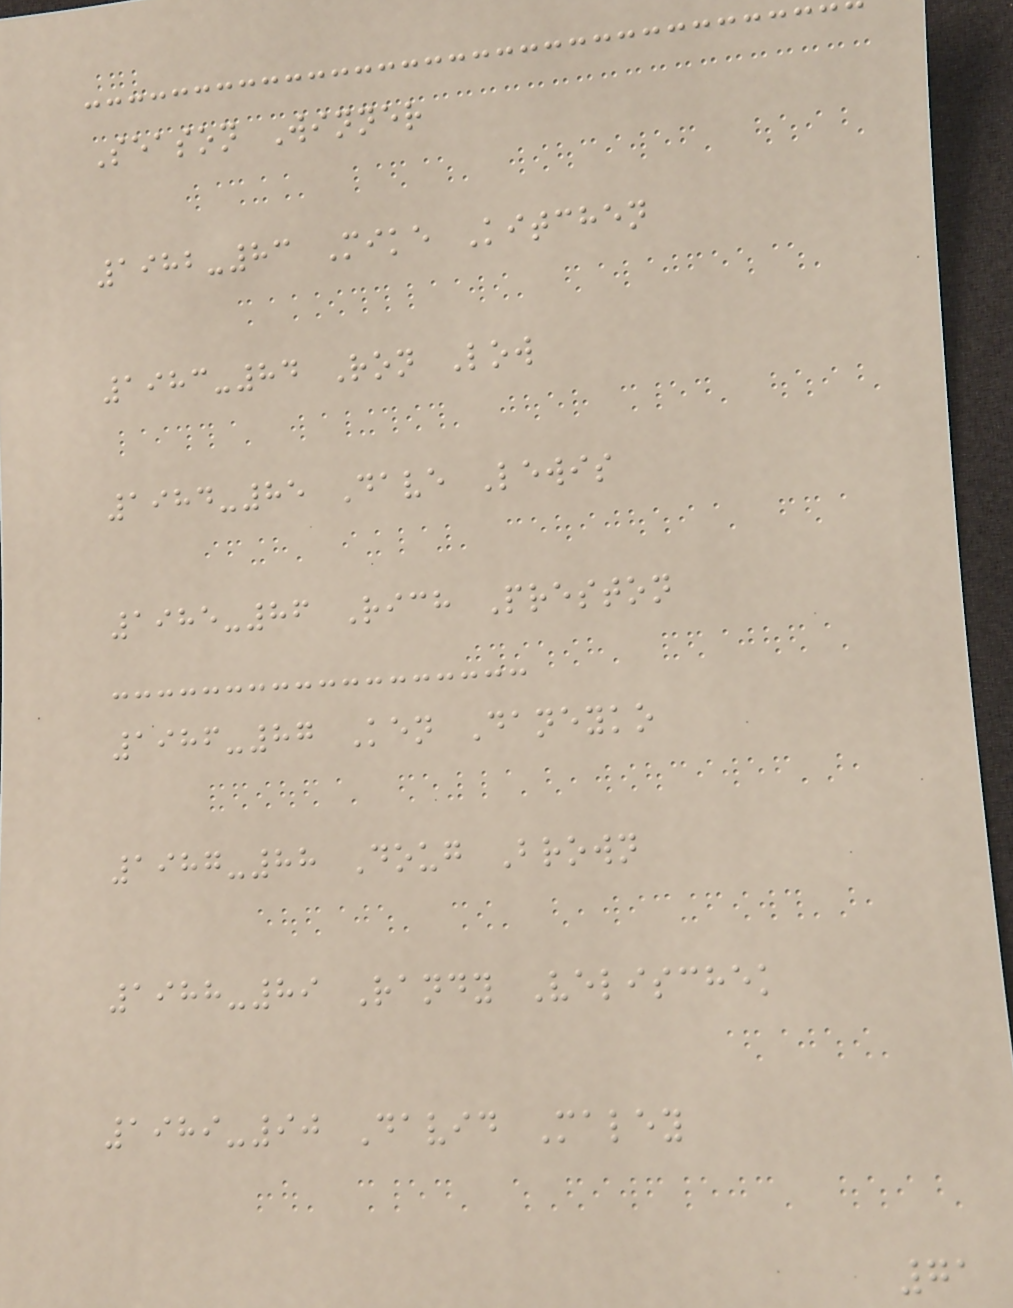Season Winner
1982-83 Mike Kitchen
1983-84 Ron Low
1984-85 Dave Lewis
1985-86 Rich Preston
1986-87 Ken Daneyko
1987-88 Doug Brown
1988-89 Randy Velischek
1989-90 David Maley
71
